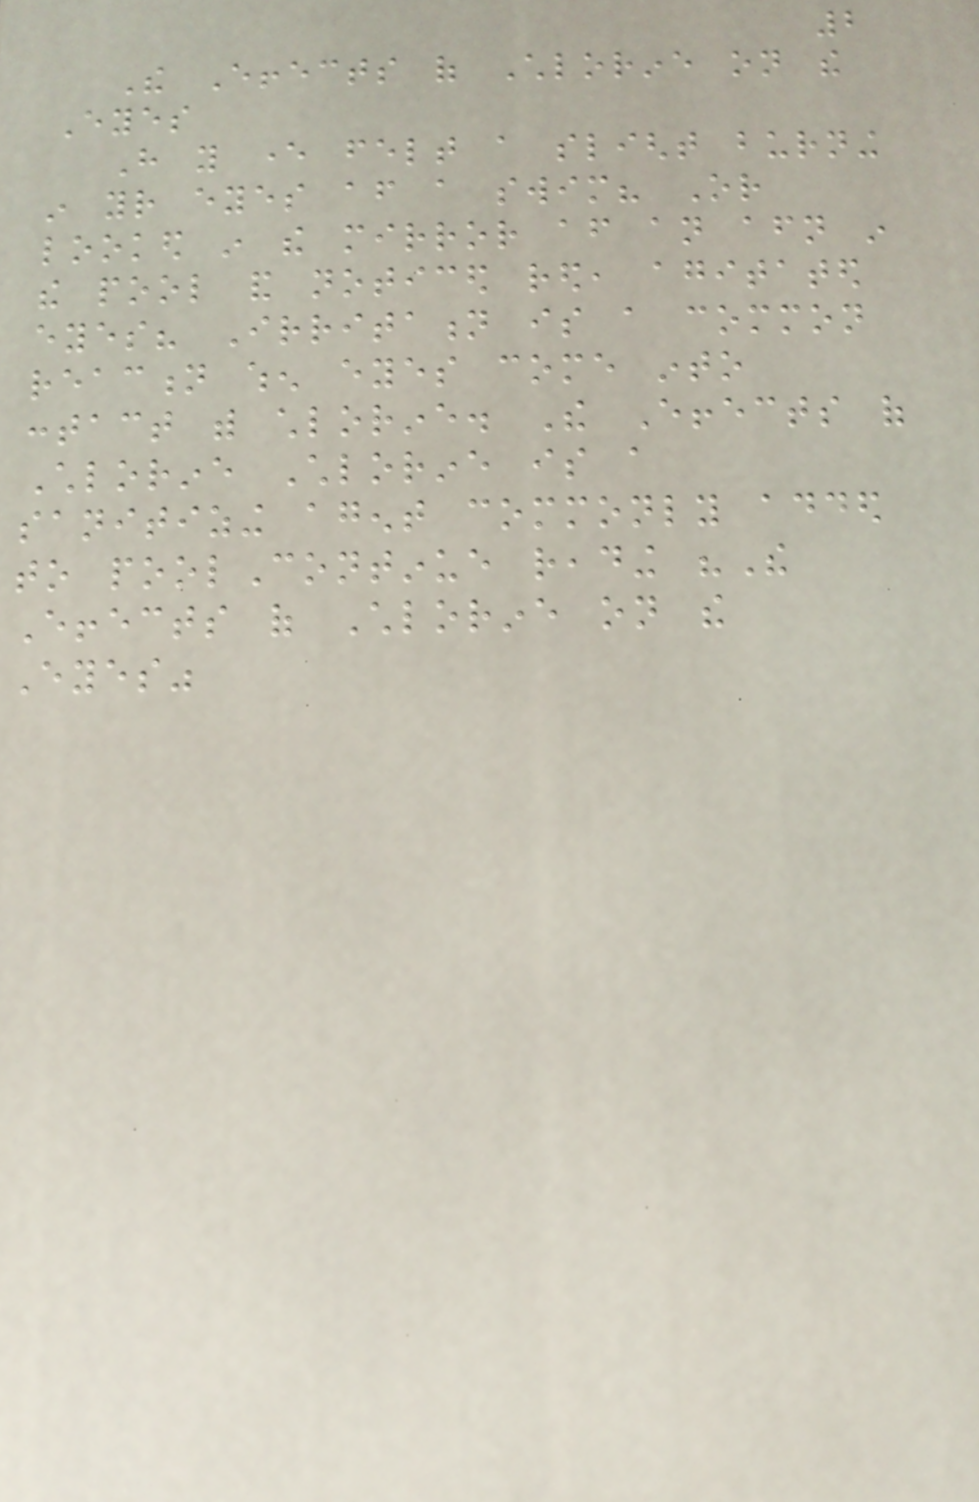2
The Effects of Chlorine on the
Eyes
Have you ever felt a slight burning
in your eyes after a swim? Or
looked in the mirror after an afternoon in
the pool and noticed red, agitated
eyes? Irritation is a common
reaction when eyes come into
contact with chlorine. The Effects of
Chlorine Chlorine is a
sanitizing agent commonly added
to poolContinue reading "The
Effects of Chlorine on the
Eyes"
